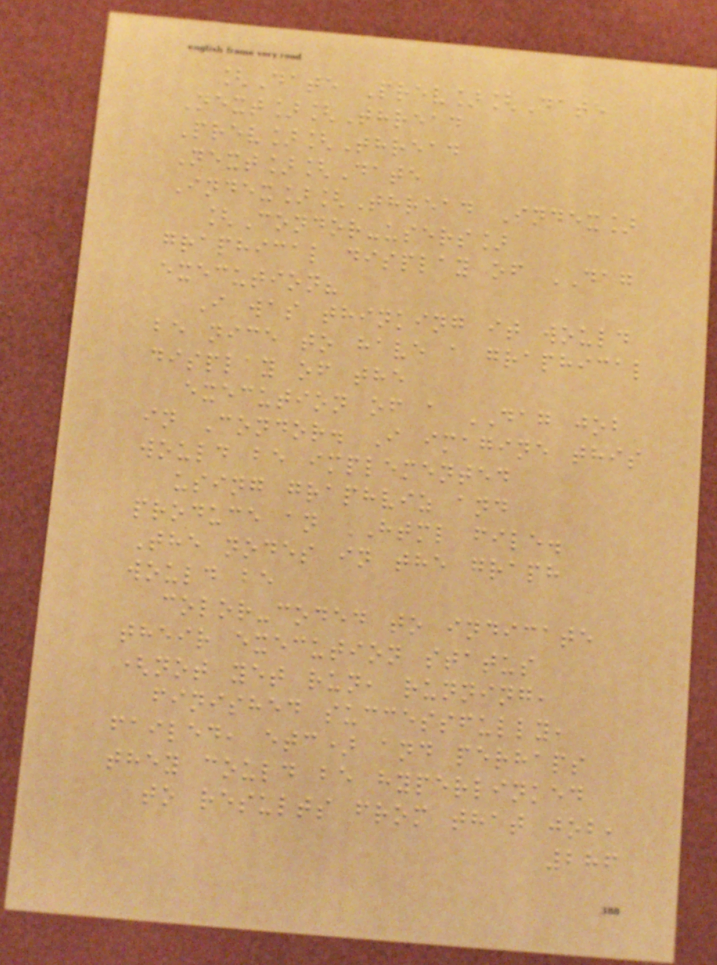[Date Prev][Date
Next][Thread
Prev][Thread
Next][Date
Index][Thread Index]
[Condor-users]
graphical display of DAG
execution?
I was thinking it would
be nice to have a graphical
display of the
execution of a DAG job
in Condor. I imagine this
would be implemented
using graphviz and
produce an HTML file.
The nodes in the graph
would be
color-coded to indicate
their execution status
(not yet run, running,
finished successfully,
failed, etc) and perhaps
they could be hyperlinked
to results from that job,
286
